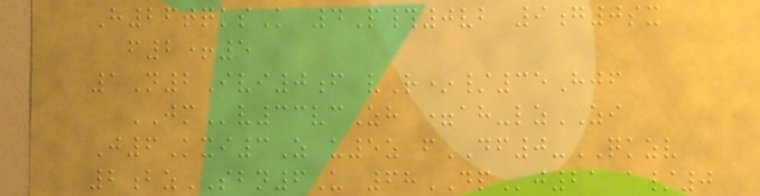H26tqksK 4P#0vb 9g0sx
f2+5
1N2Ivi0f vR*/35Hjf
JMv33vcZh =ah-lzZI
J6Kxi3Z u5z fDF0-QKZV
2bzSBN6U 68DPj21 a/0
